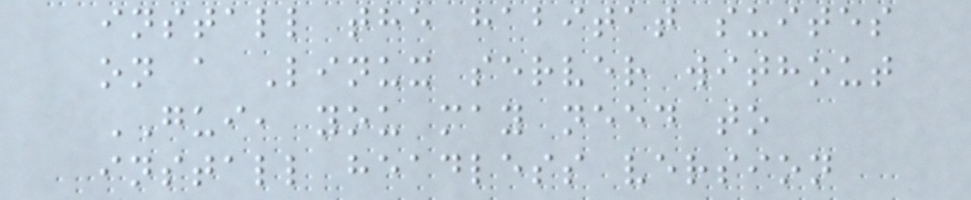install the habitat suites
on a Linux server without
GUI, you may need to
install headless version
